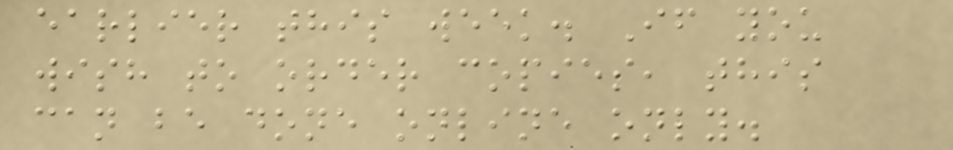earlier this week. If you
wish to order copies, this
can be done online only.
